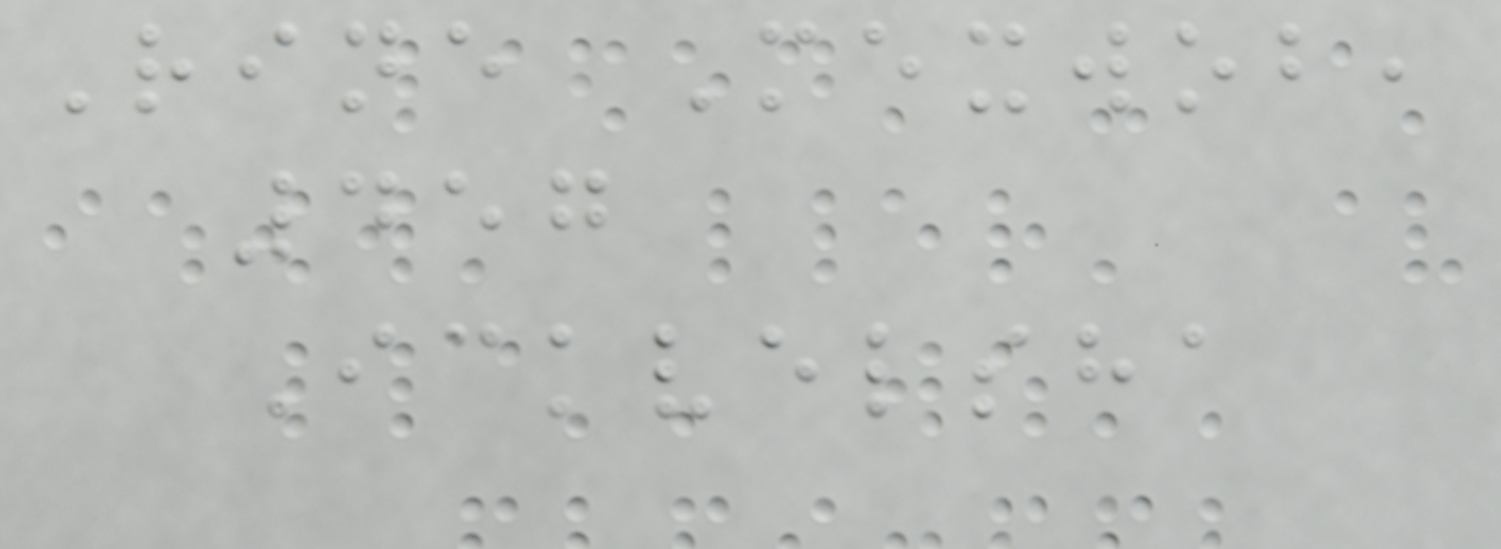Rine Mexwob,
457
Ickvelsha
